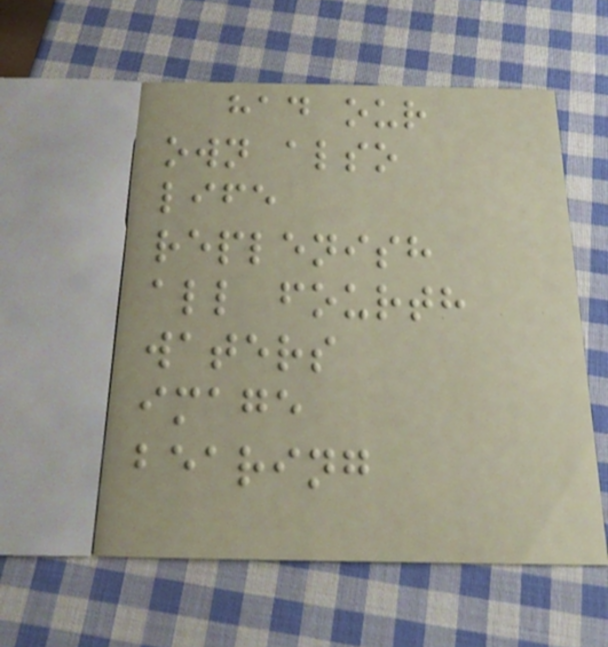had our
own also
life
replenish
all fourth
waters
image
bearing
